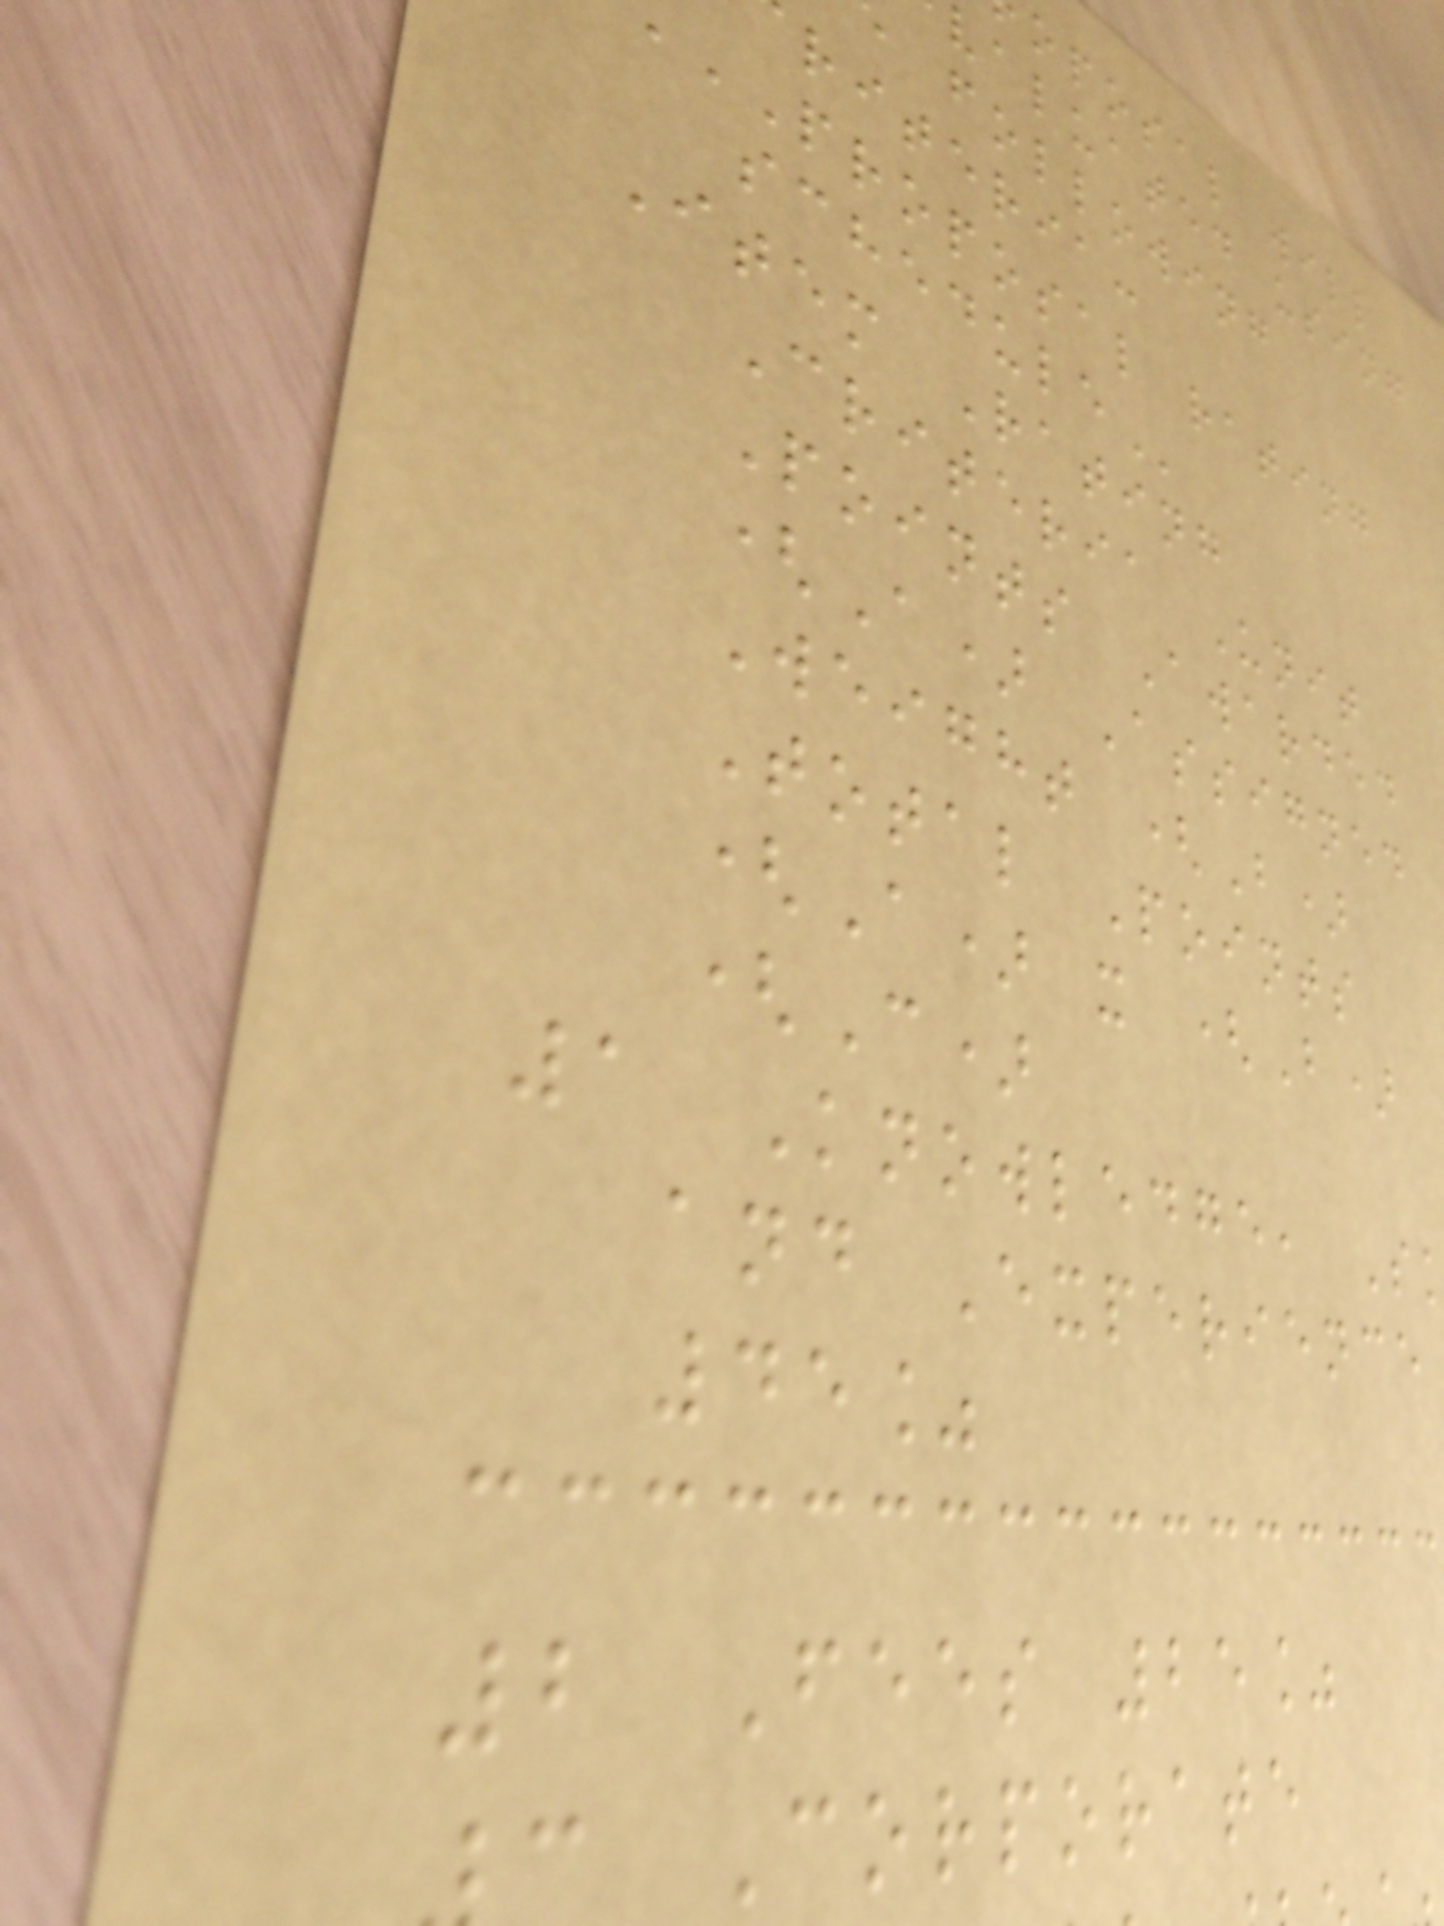oposal will
valuated using
following
riteria:
PROPOSAL rating
Item Rating
Criteria Unit
Points Awarded
(A) Assigned
Weight (B)
Total Points
(A) x (B)
(C)
1 Knowledge, S
and Experience
45%
2 Fees 25%
Corporate
